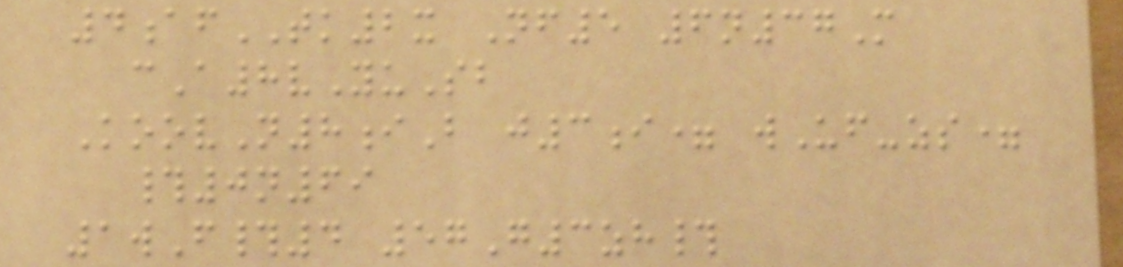4afTK2x Nf5 6n37M
cA8vYuSb
KoovN8iB j3i= wUf-zs=
#0n69
1wF#4 57G3zh#
